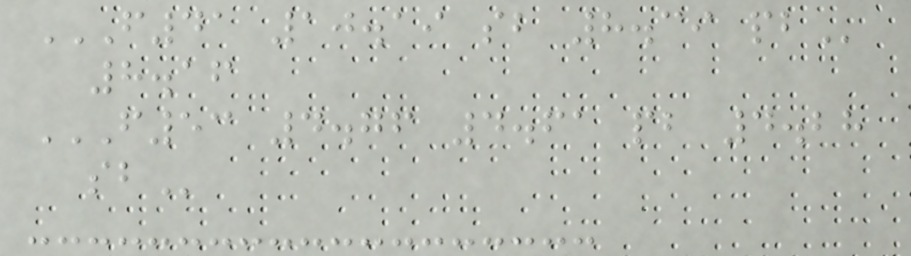F41 10.19 SB 8.39 PB
8.16
F53 4.76 4.61 PB 4.28
SB
